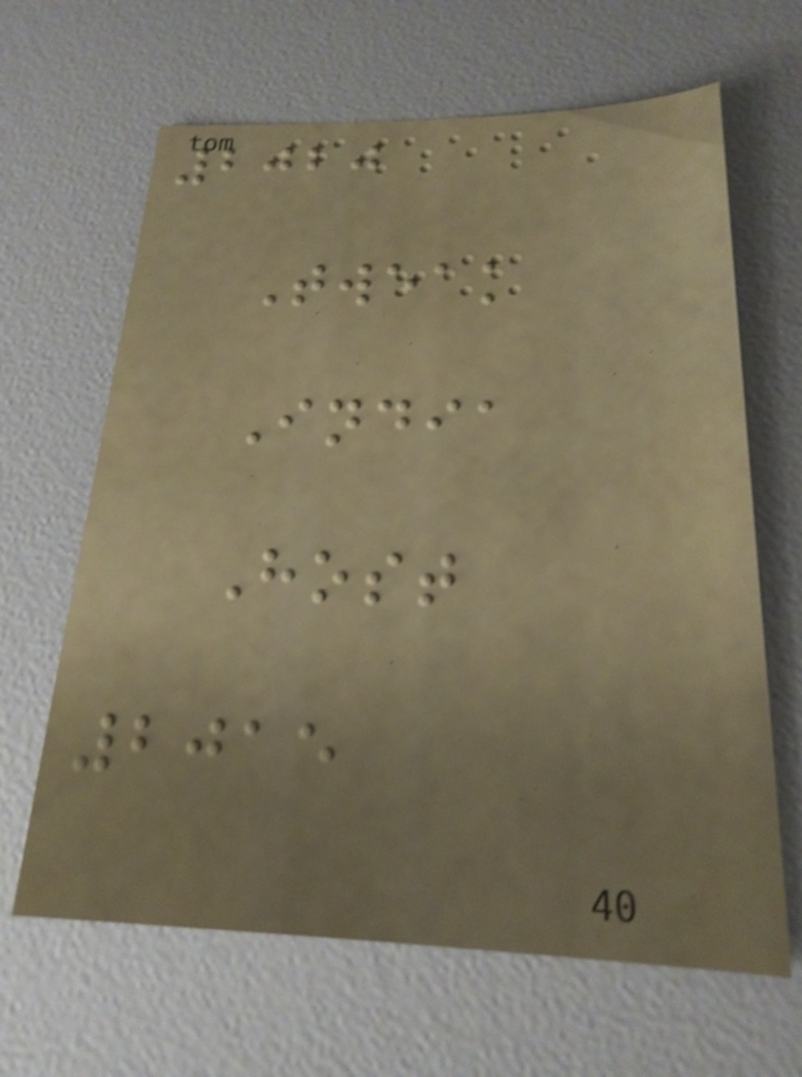2020
Tweak
India
Host
2015
